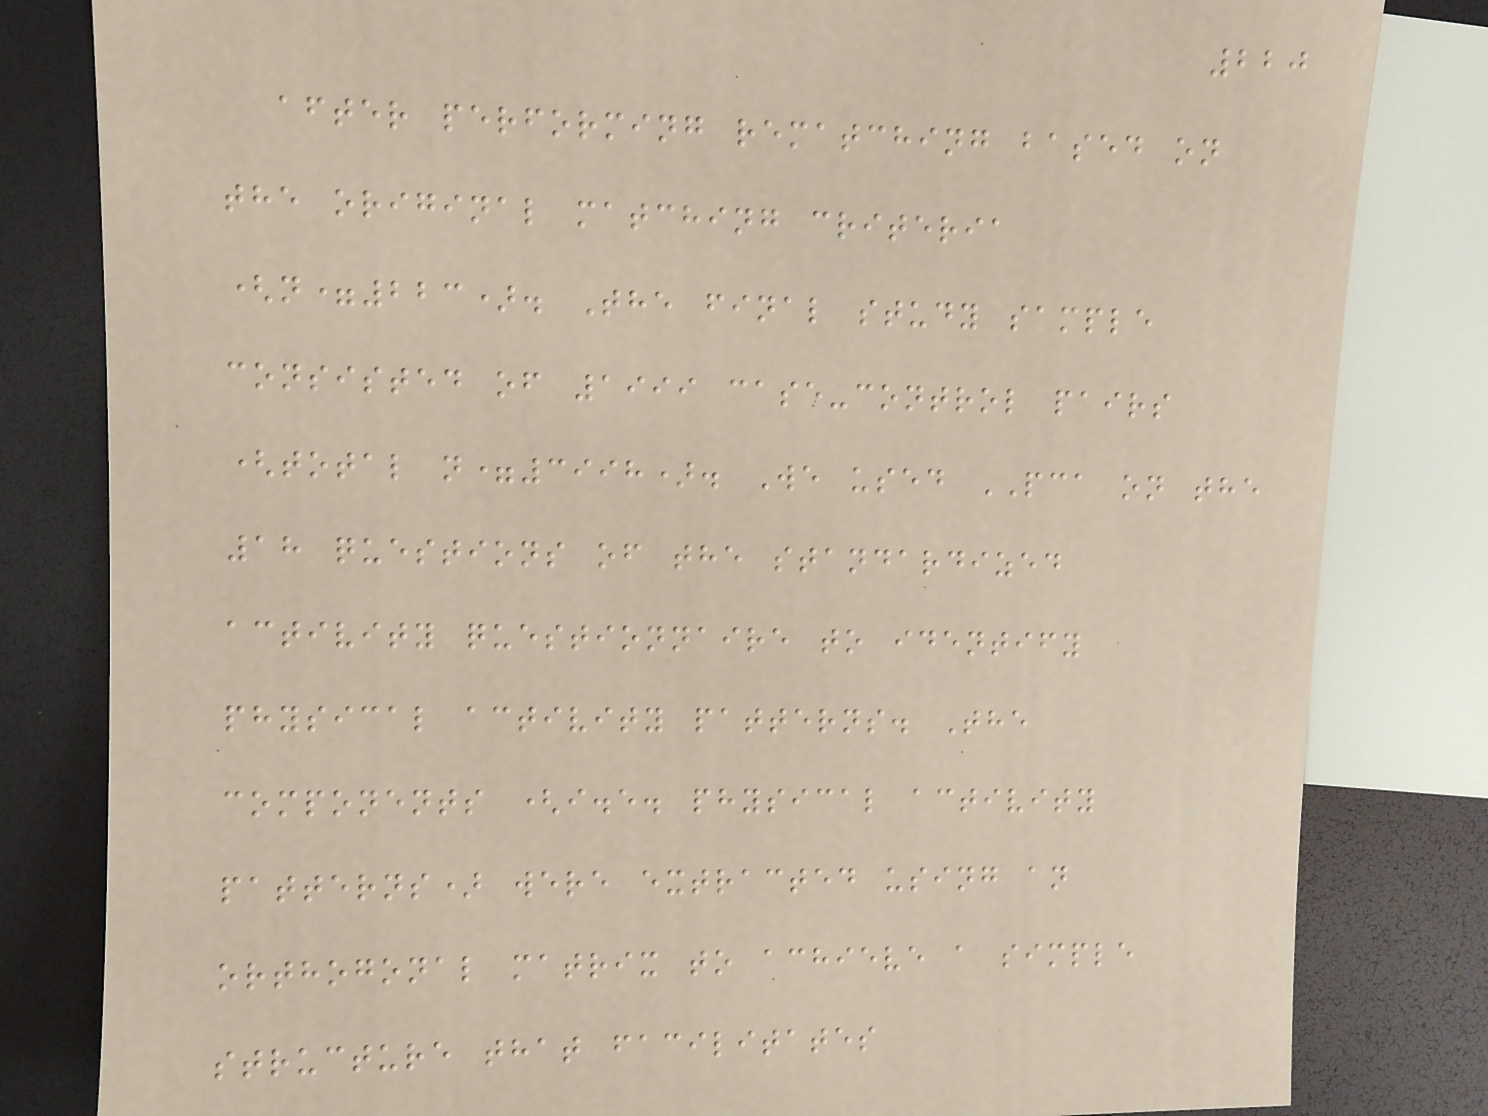220
after performing rematching based on
the original matching criteria
(n=223). The final study sample
consisted of 1999 case-control pairs
(total n=3998). We used PCA on the
18 questions of the standardized
activity questionnaire to identify
physical activity patterns. The
components (i.e. physical activity
patterns) were extracted using an
orthogonal matrix to achieve a simple
structure that facilitates
